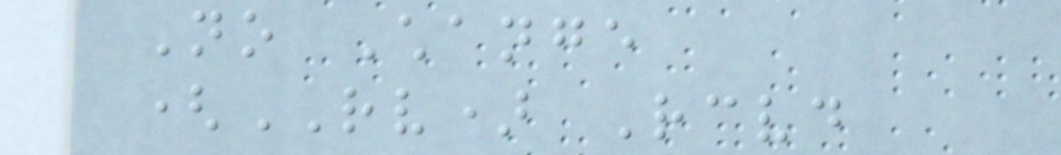No Change
(RV) Received
